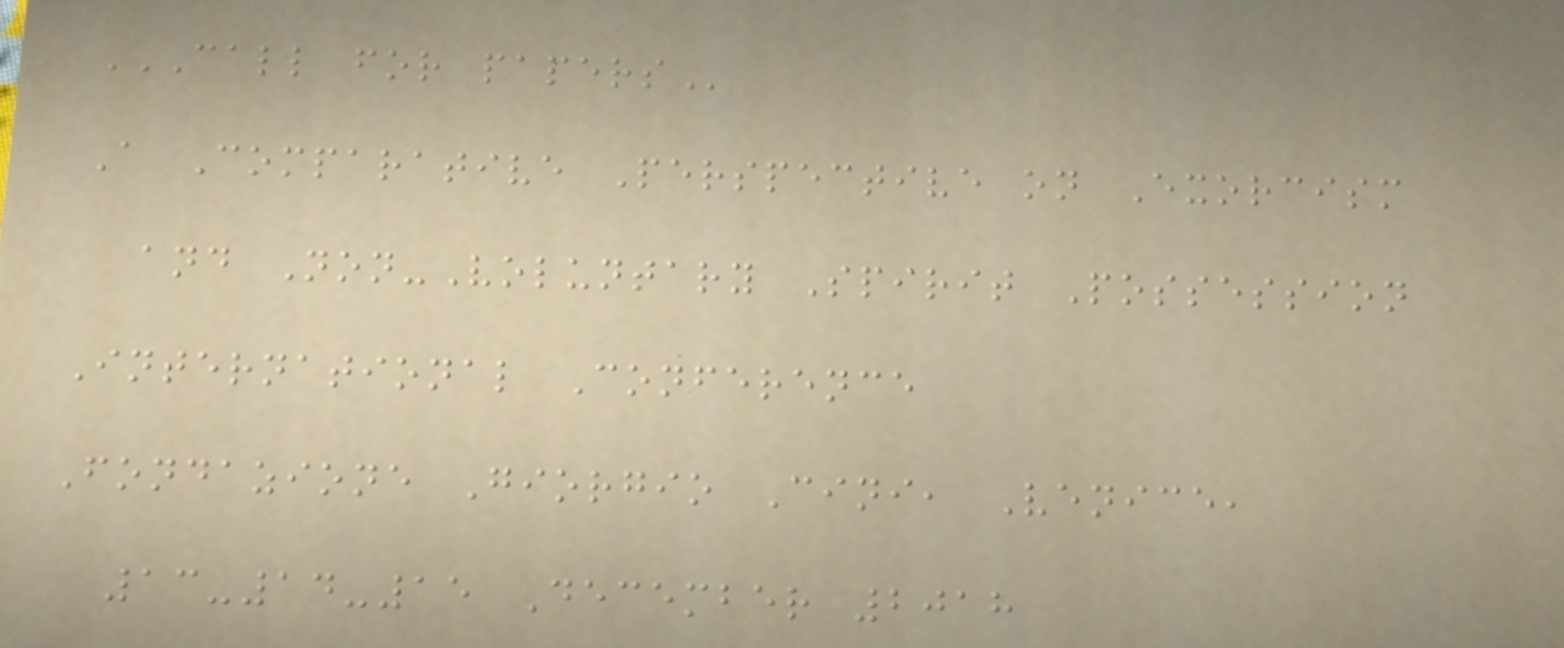CALL FOR PAPERS
A Comparative Perspective on Exorcism
and Non-Voluntary Spirit Possession
International Conference
Fondazione Giorgio Cini, Venice,
13-14-15 December 2018
